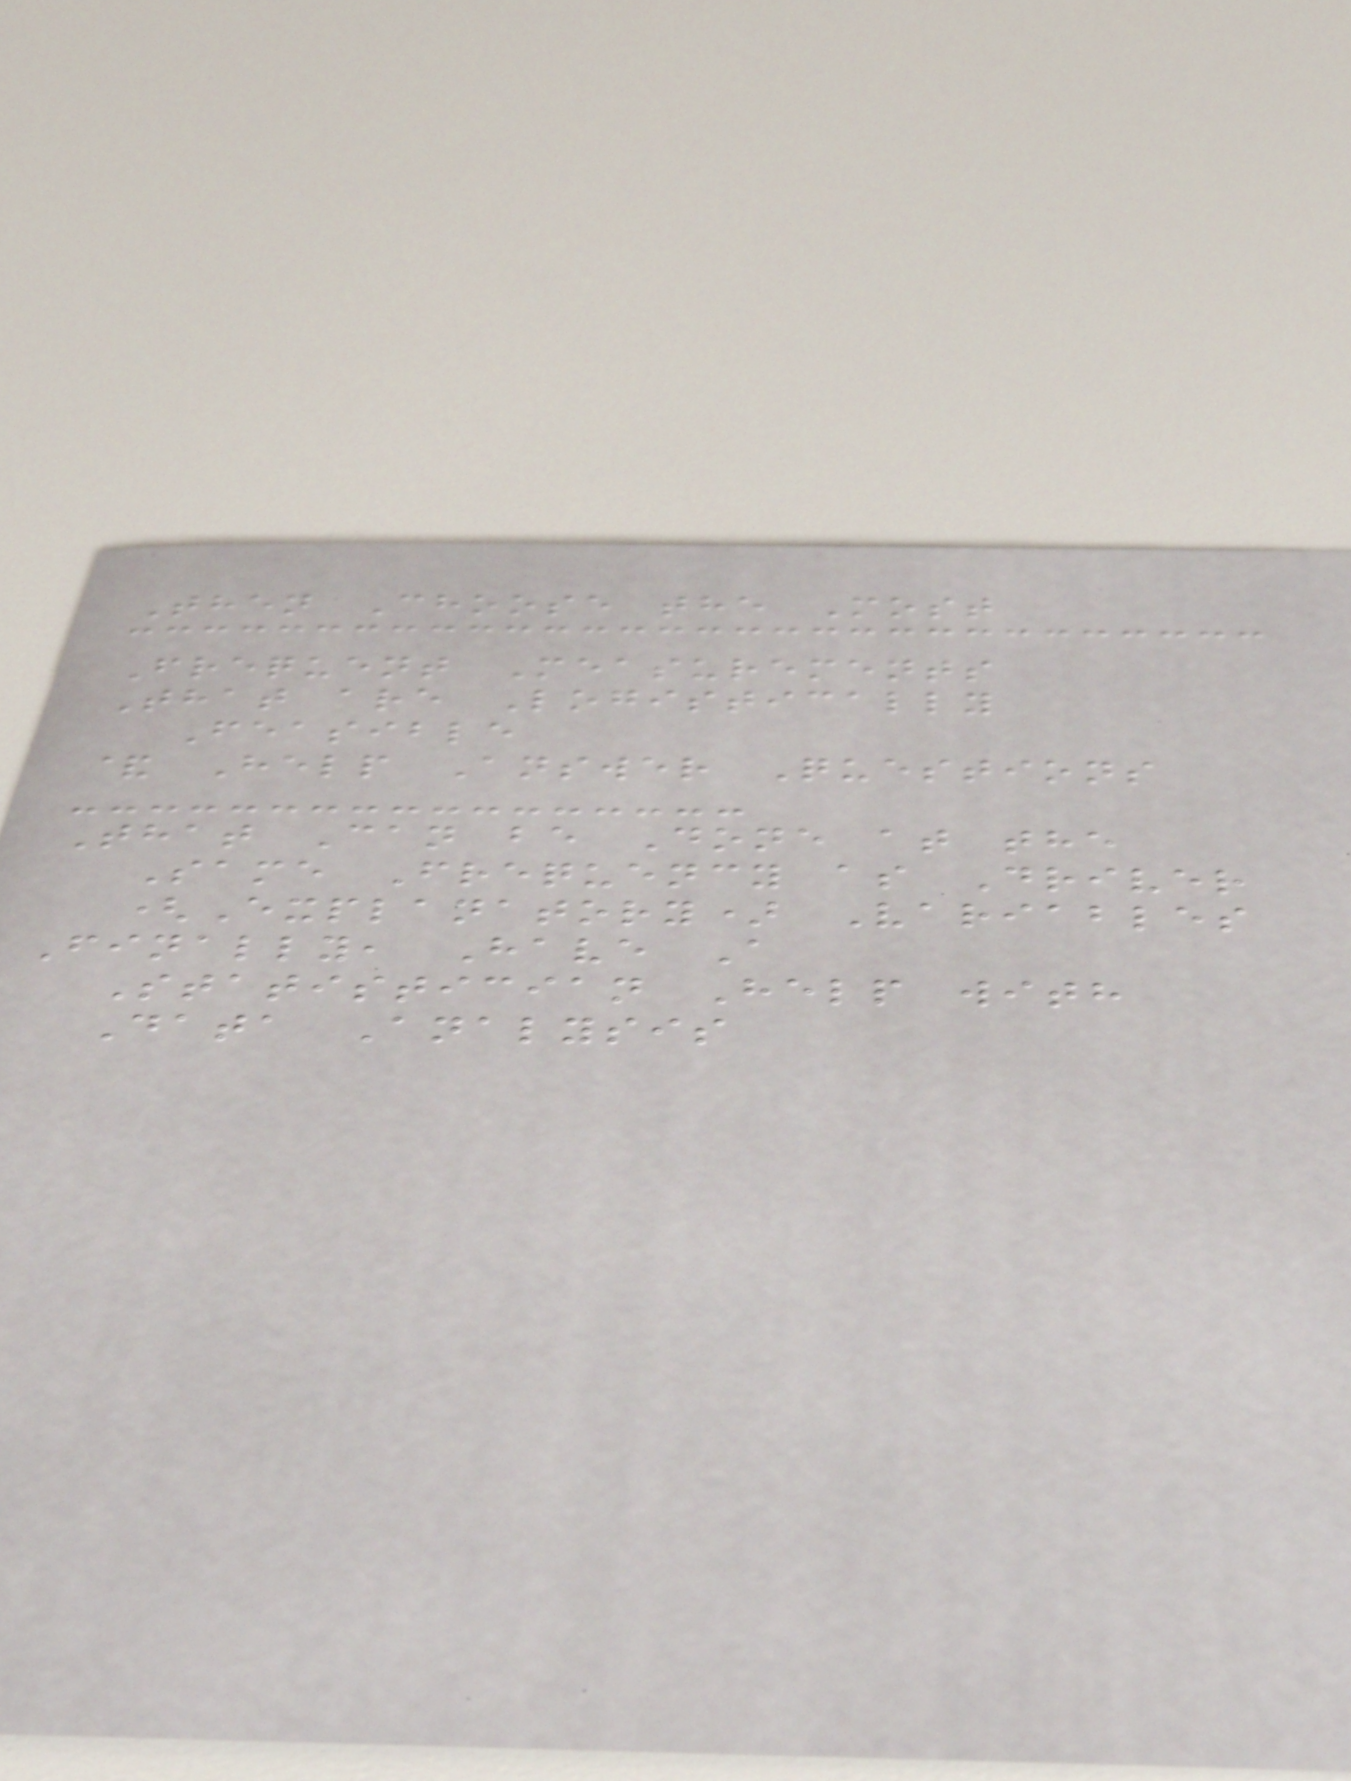Then Choose the Most
Frequent Measurements
That are Logistically
Feasible
& Help Answer Questions
That Can be Done at the
Same Frequency as Driver
(Explanatory) Variables
Finally, Have A
Statistician Help with
Data Analysis
